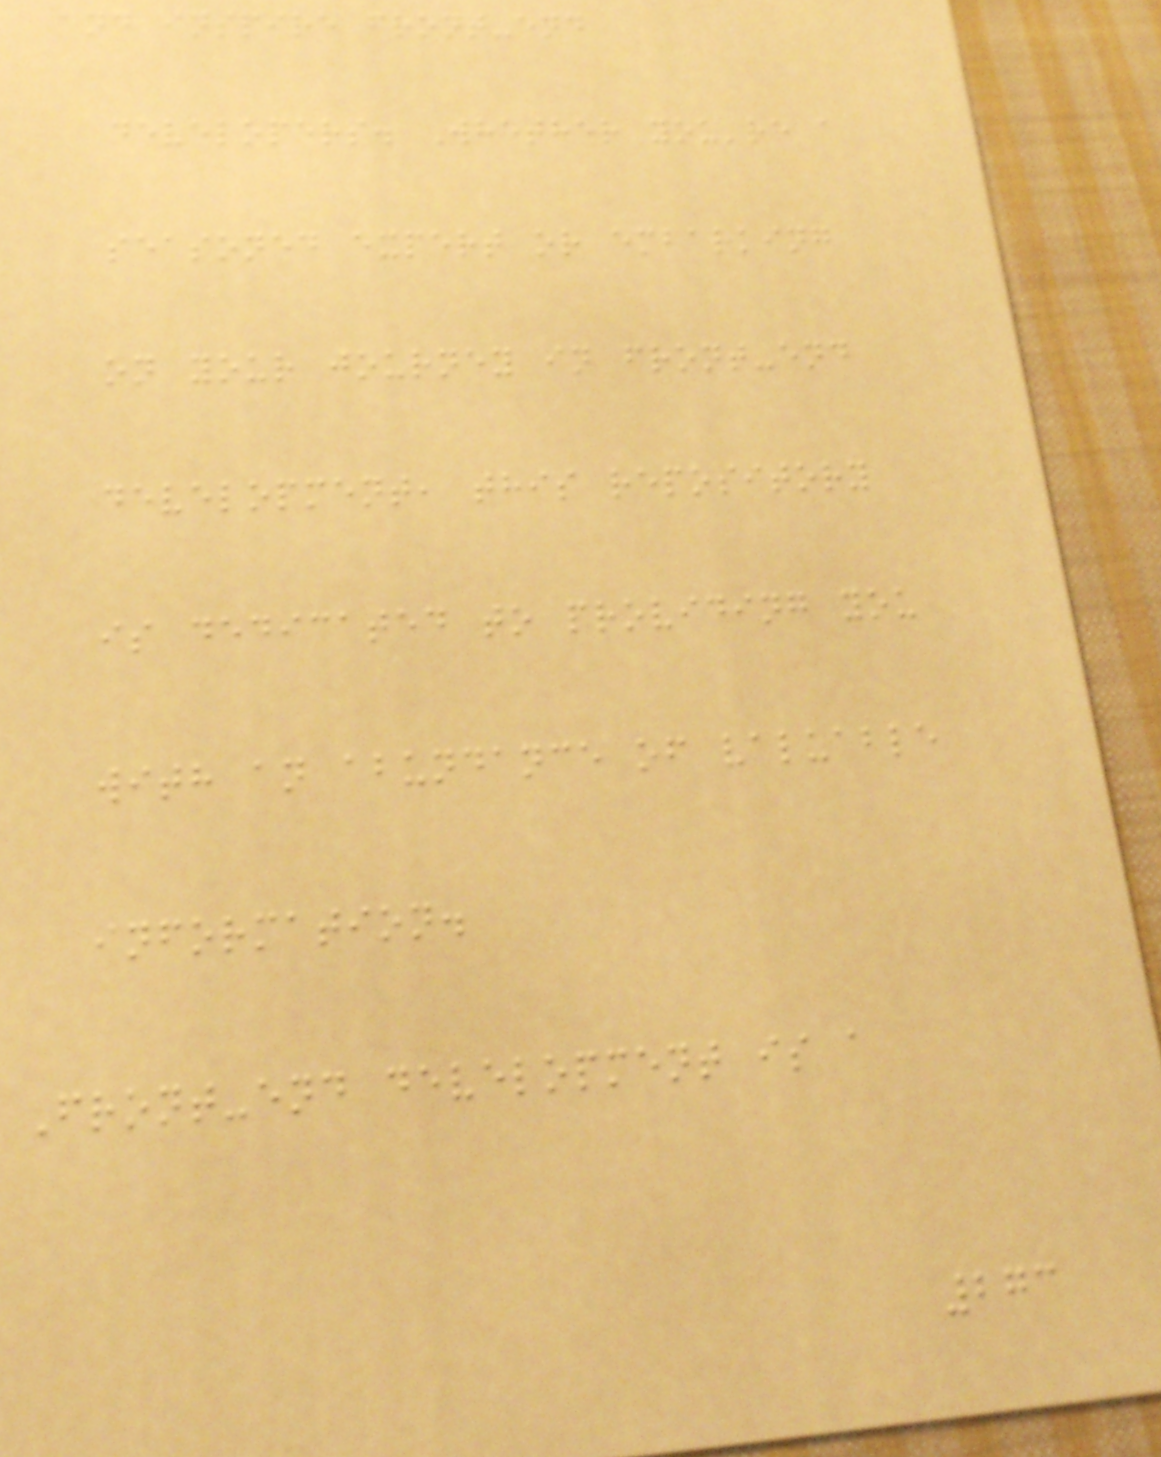and inspire front-end
developers. Whether you're a
seasoned expert or embarking
on your journey in front-end
development, this repository
is dedicated to providing you
with an abundance of valuable
information.
Front-end development is a
273
